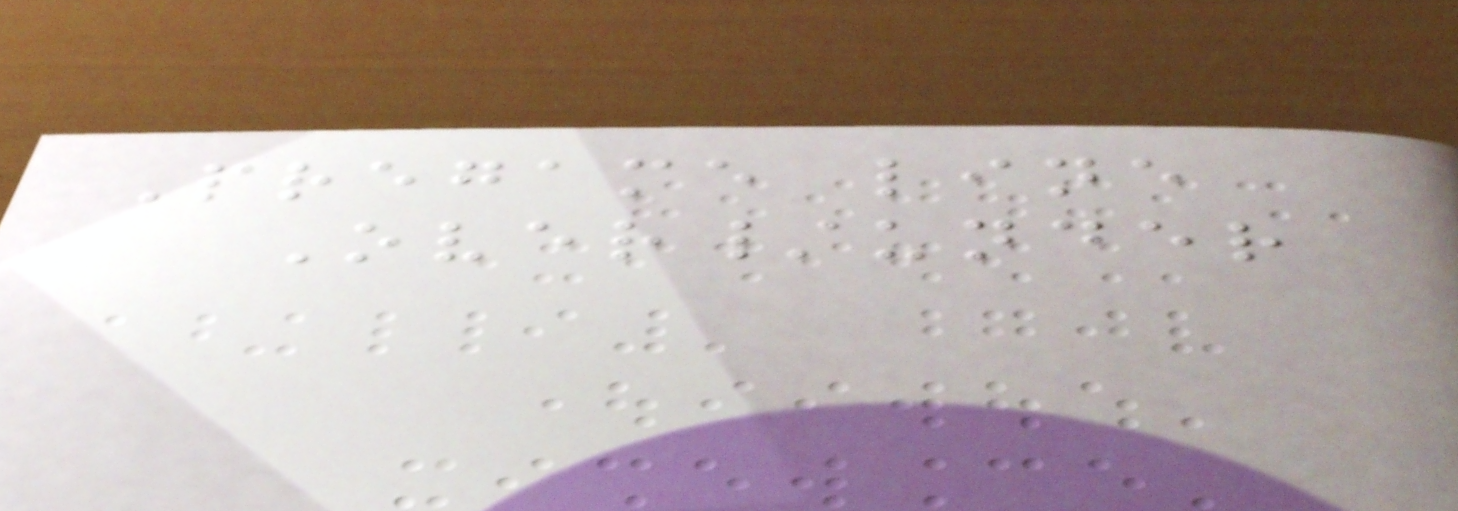Pregame line
Over/under
